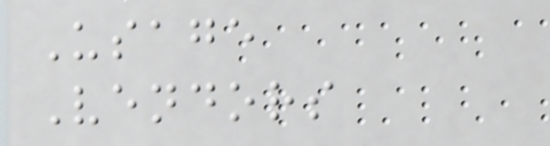Usage
Vendors
